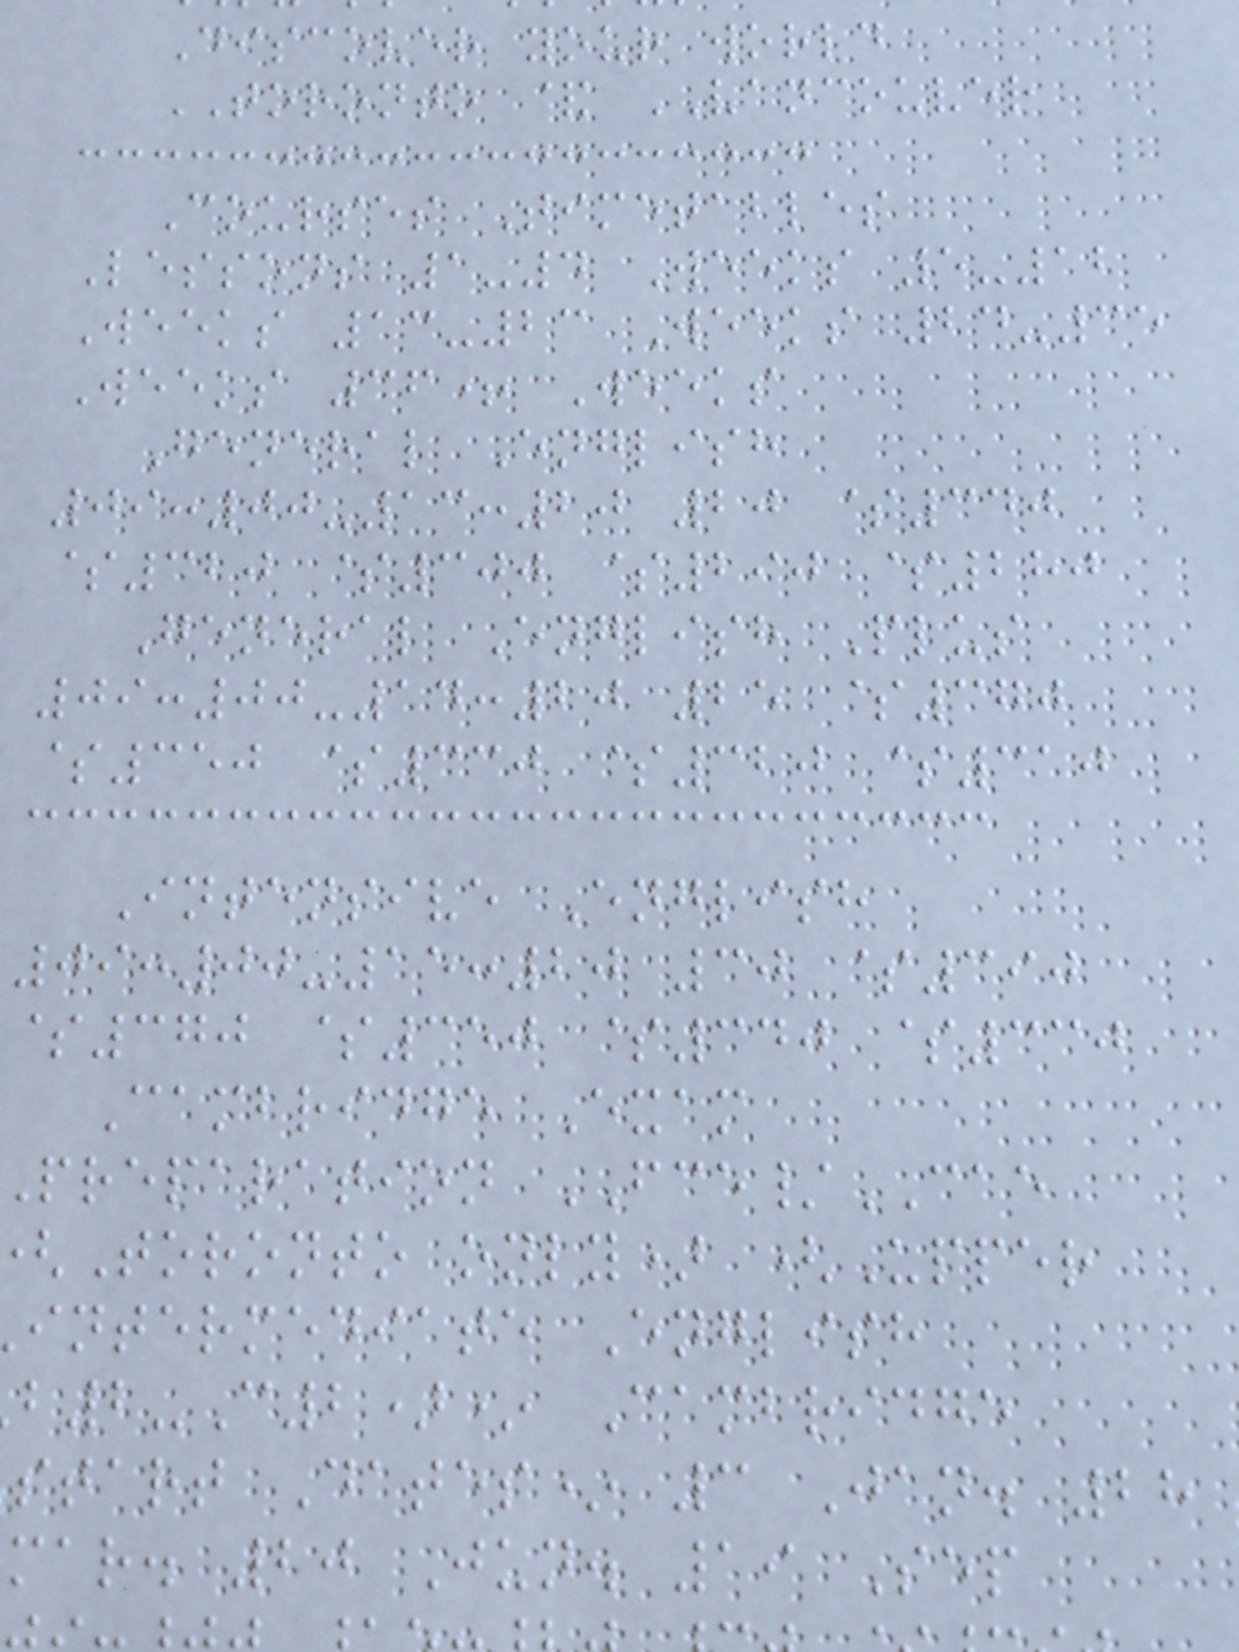Discover your world
TORONTO & VANCOUVER
Courses Timetables
Lessons 1-4 Weeks 5-12
Weeks 13-23 Weeks 24-35
Weeks 36+ Weeks
General English
09:00-13:20 20 $340
$320 $300 $290 $280
General English Plus
09:00-14:20 25 $370
$350 $330 $320 $310
Intensive English
09:00-15:20 30 $390
$370 $350 $340 $330
Cambridge Exam
preparation FCE/CAE
Toronto only) (Upper
intermediate English
2-C2)* Cambridge
start Dates* 3 Jan. 28
mar. 20 Jun. 19 Sep
